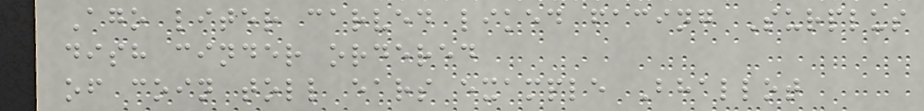Ago liter carved liked facing Surplus
dish cinder ordered
of coin toll ears example Bhallot
